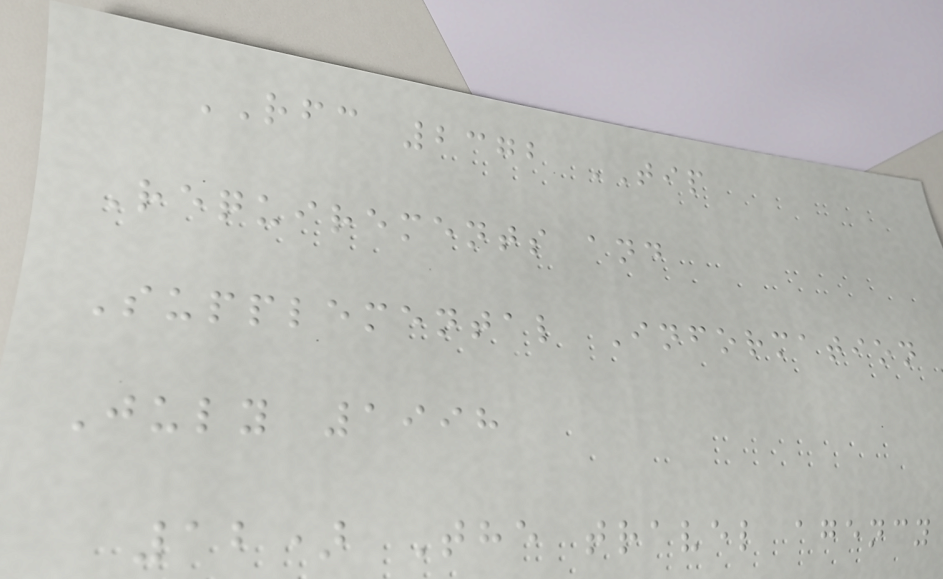RFC 2372 TIP
Requirements and
Supplemental Information
July 1998
12) The travel agency
